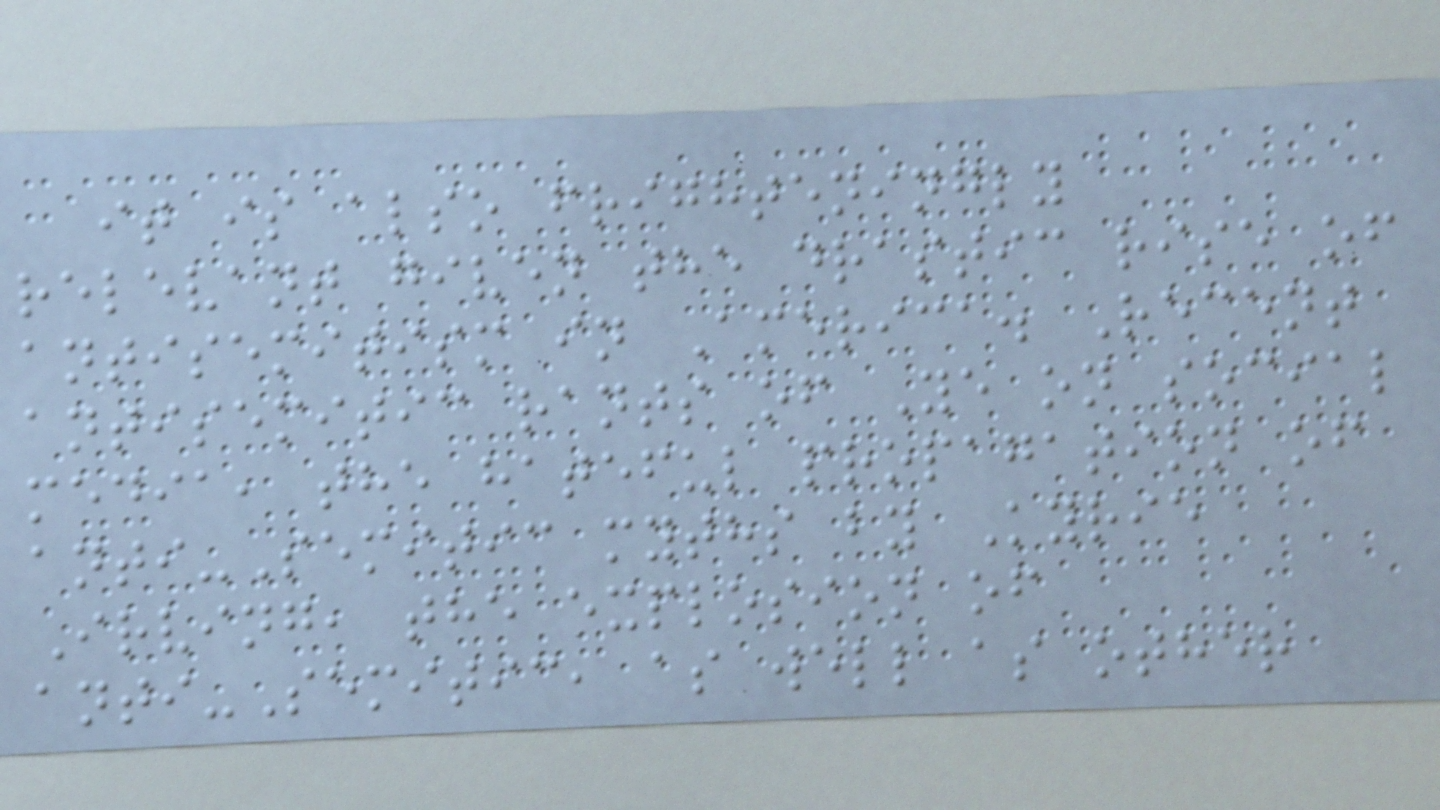it is also frighteningly
relevant given the drastic rise of
antisemitism in America. Recent
antisemitic rants of Ye on social
media, the hateful propagation of
anti-Semitic myths by Kyrie
Irving, the explosion of
anti-Semitic, as well as other
